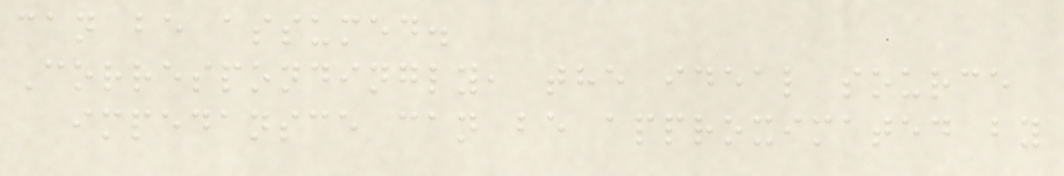can be assumed.
Correspondingly, the ideal source
impedansce can be approximated by
